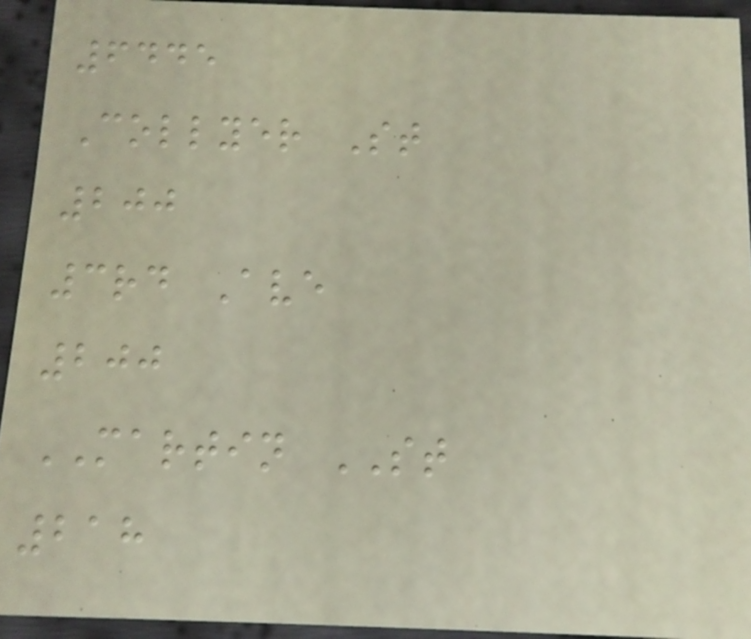6445
Collyer St
200
3rd Ave
200
MARTIN ST
218
